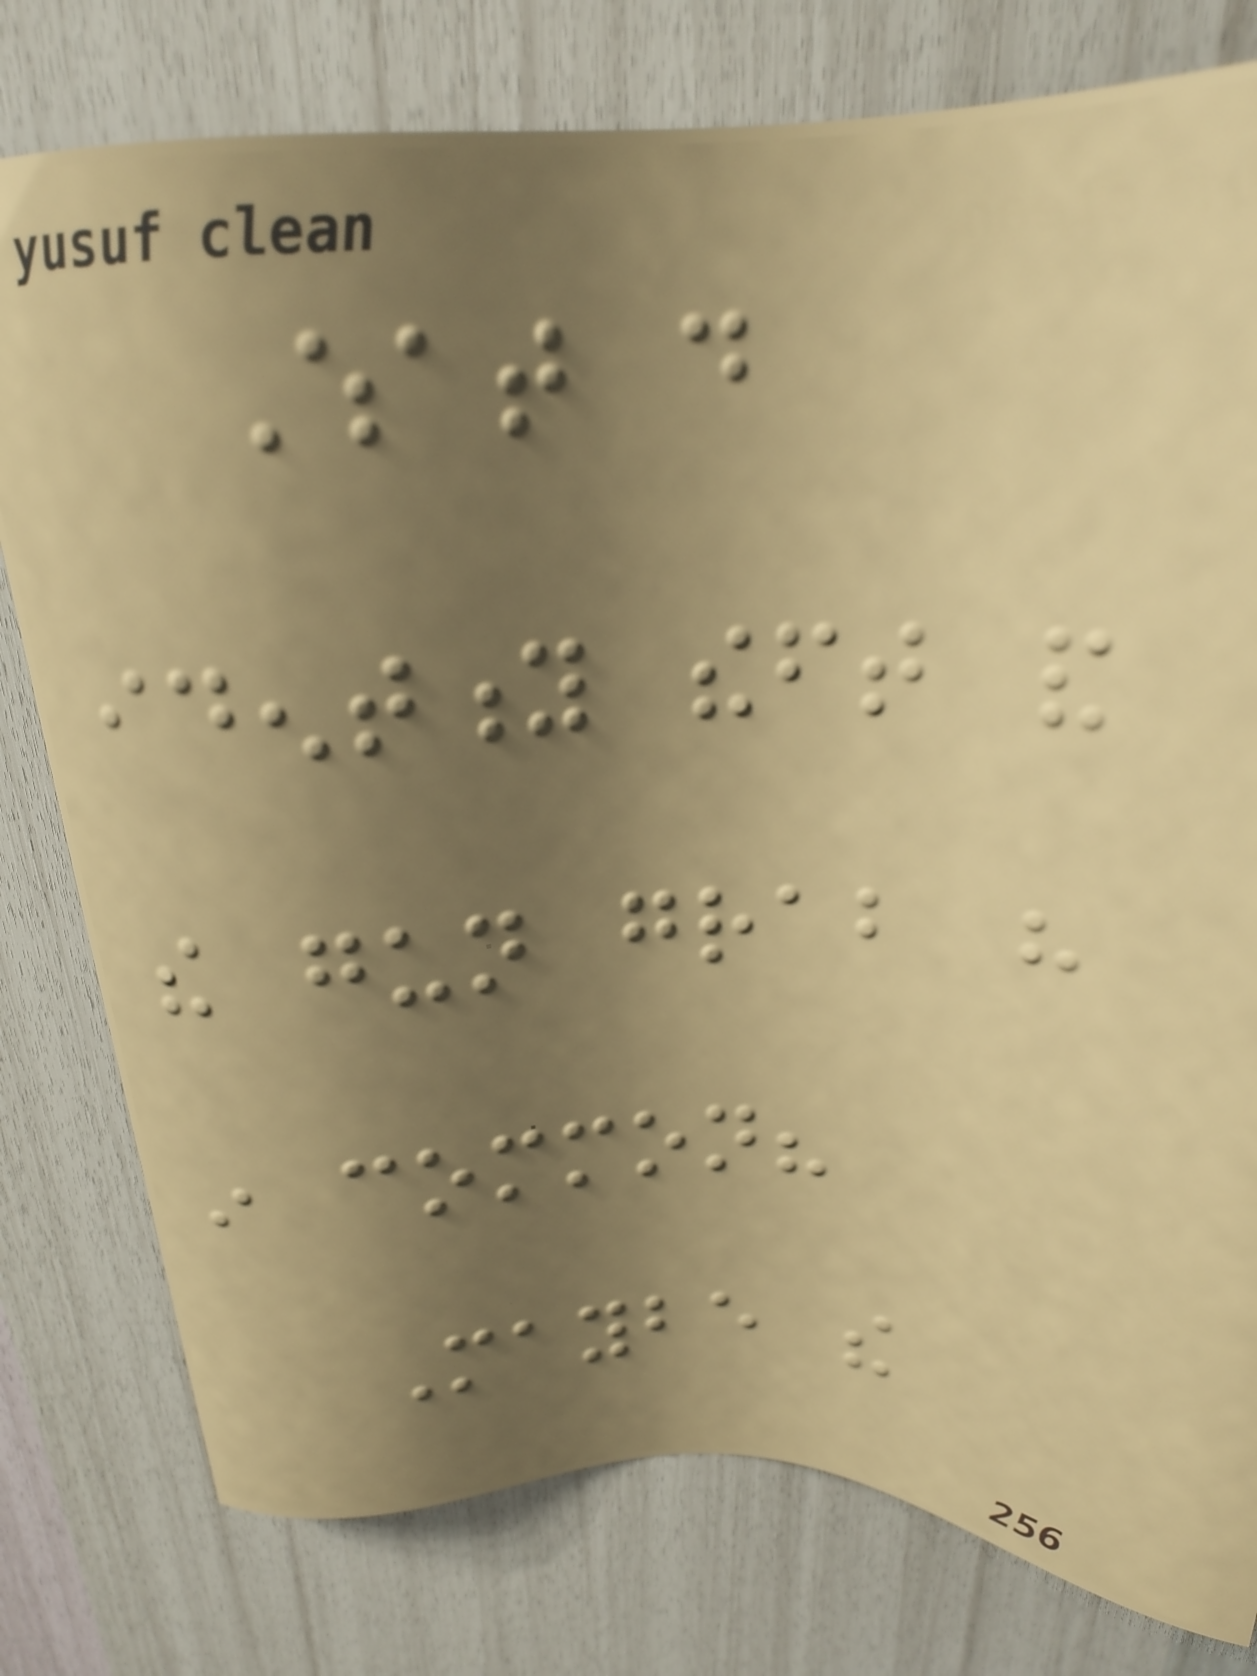What do
identity theft and
the gun grab have
in common?
Maybe the
